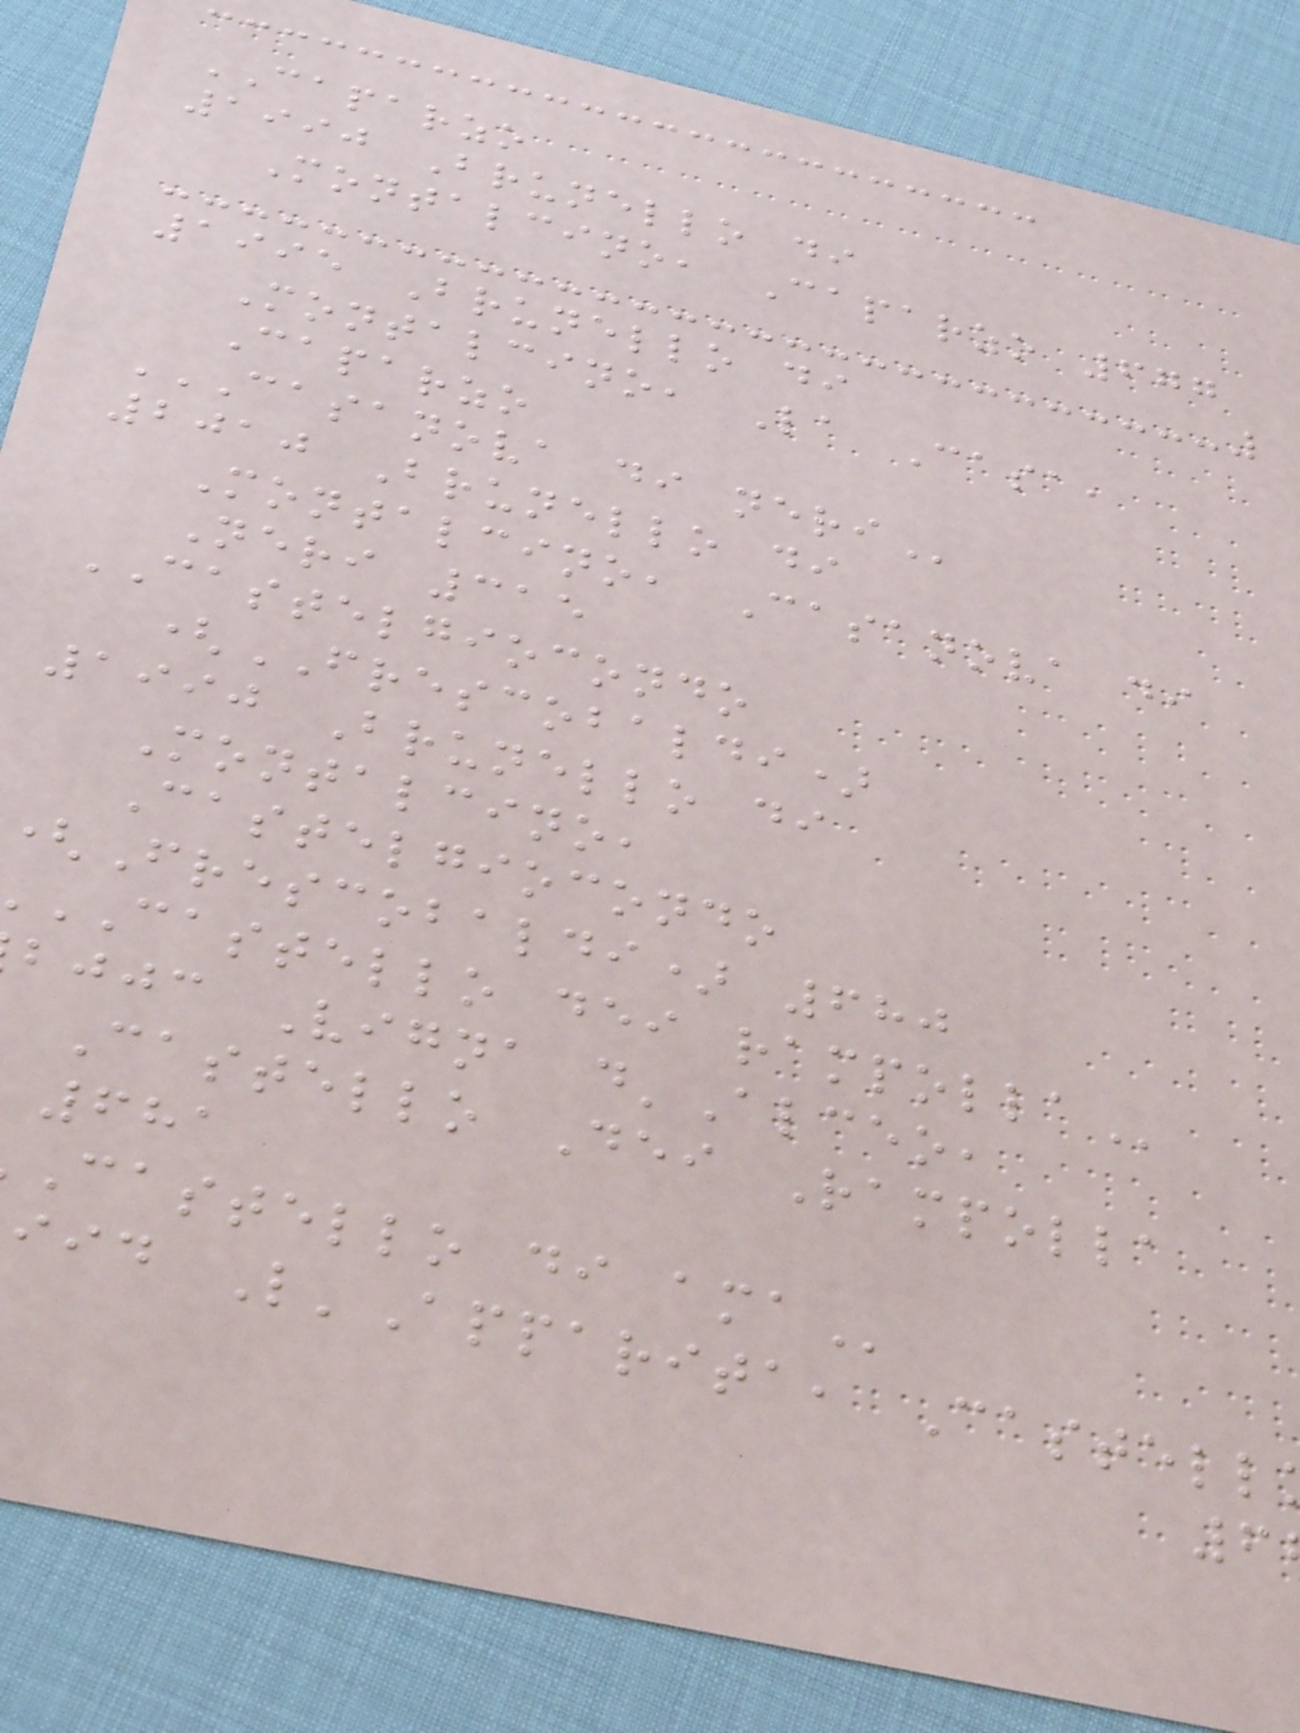CAPARZO
1990 Brunello di
Montalcino, Caparzo 677
1995 Brunello di
Montalcino, La Casa,
Caparzo
CASANOVA DI NERI
2010 Brunello di
Montalcino, Casanova di
Neri 315
CASTELGIOCONDO
(FRESCOBALDI)
1990 Brunello di
Montalcino,
Castelgiocondo
(Frescobaldi) 680
CASTELLO dei
bjjc Vigna d'Alceo,
Castello Dei Rampolla
681
castello di
iid L'Apparita, Castell
